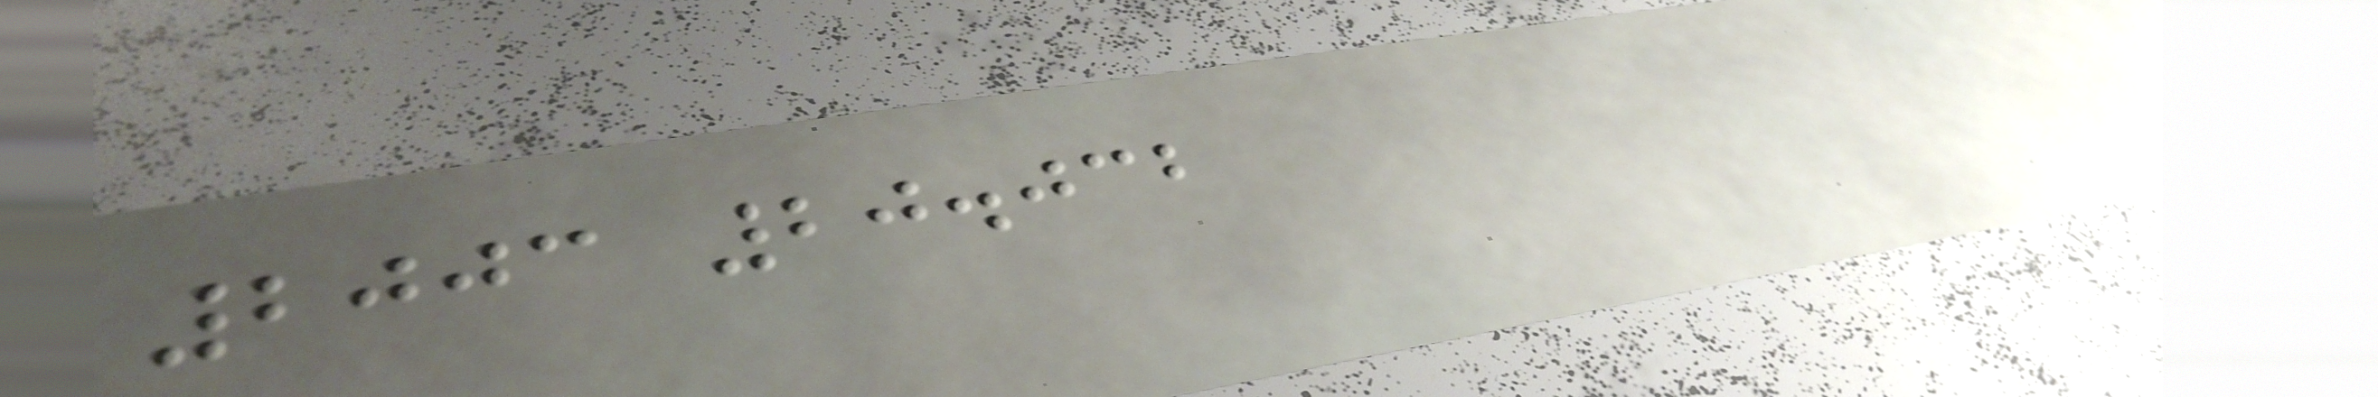2003 20.032
